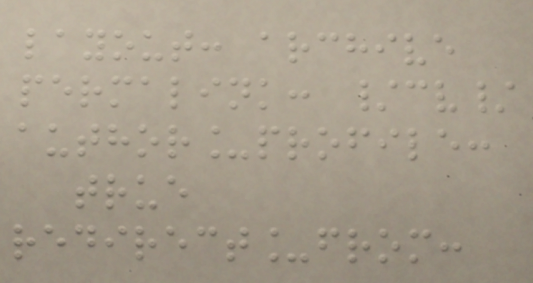layout: archive
permalink: /cv/
author_profile:
true
redirect_from:
